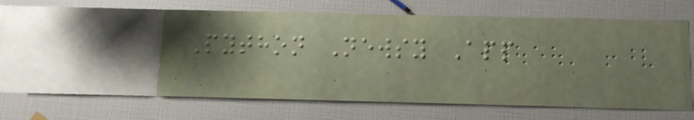Python Newsy App
